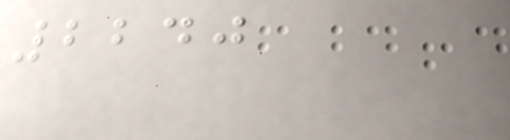2240
